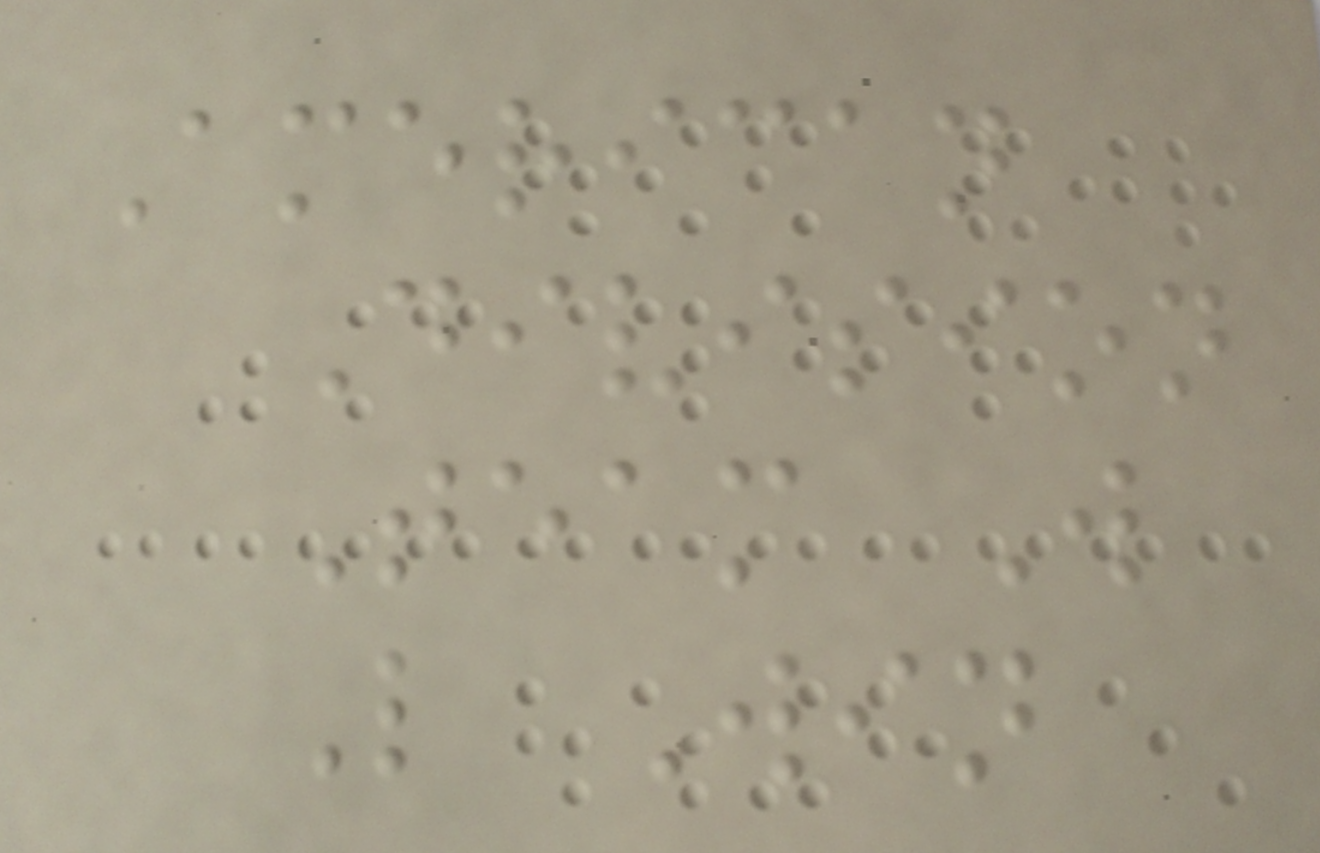American
Division
Team W
L Win
